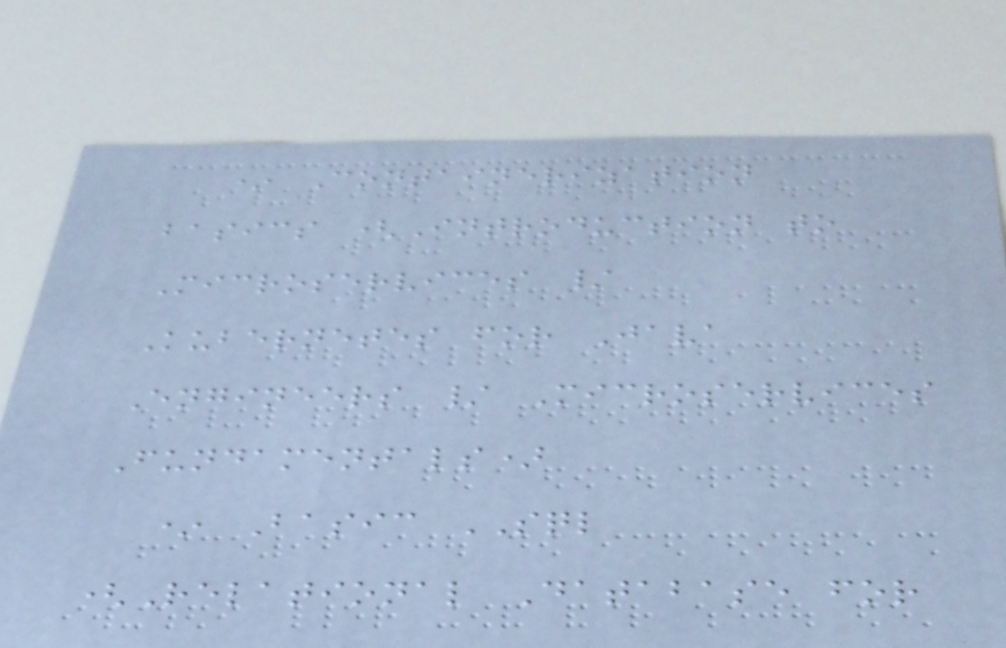* Containerization
basics (Introduction to
Microservices /
Kubernetes for Java
Engineers / Microservices
Fundamentals)
* Basic SQL
(Relational Database for
